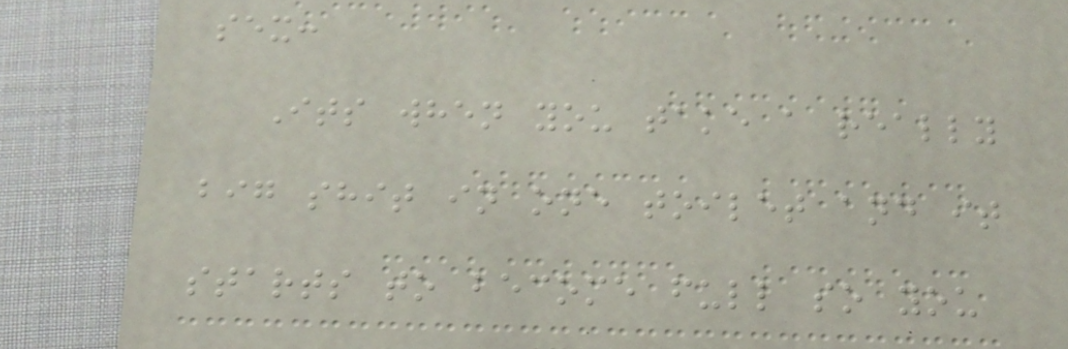sex:
Its when you take a really
big shit in one toilet and it
starts to become full so you
